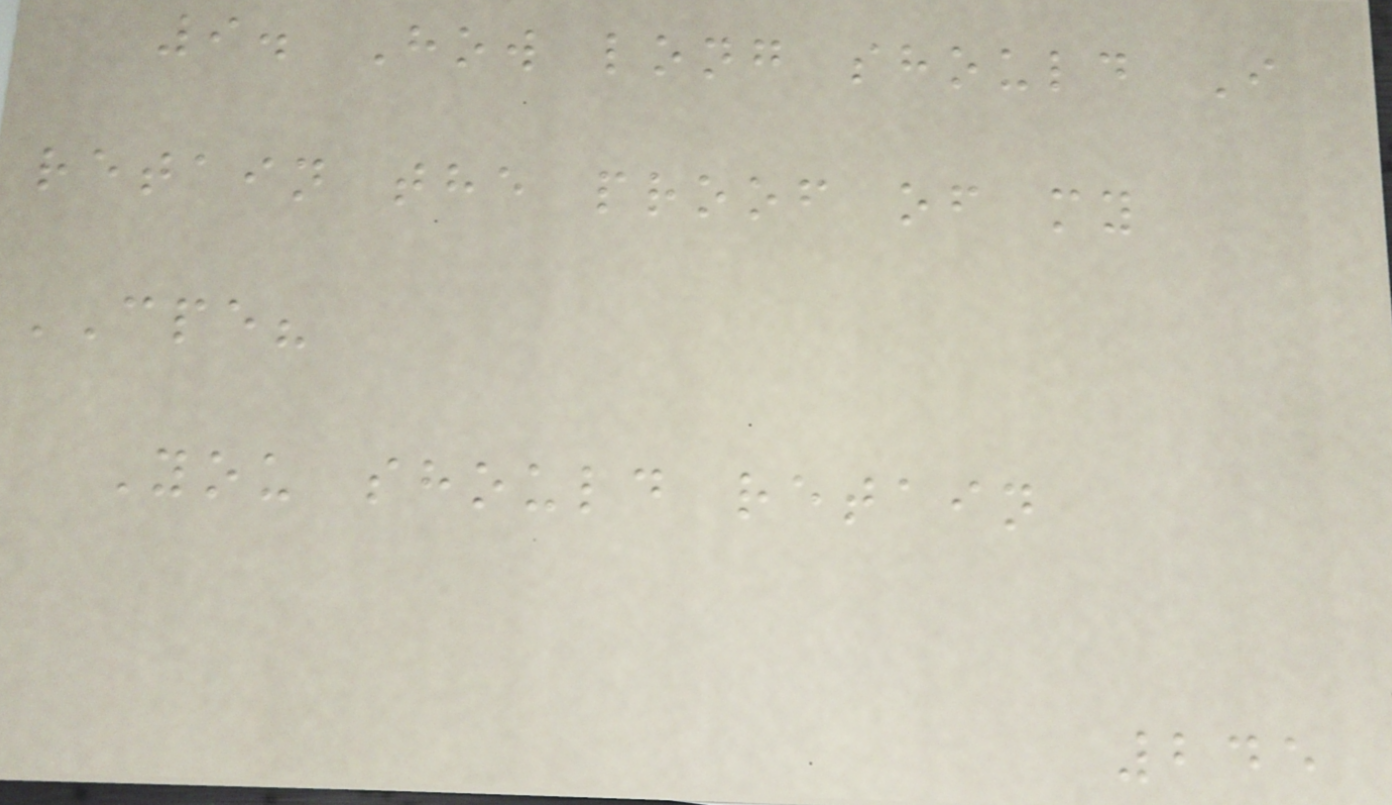9. How long should I
retain the proof of my
CPE?
You should retain
245
